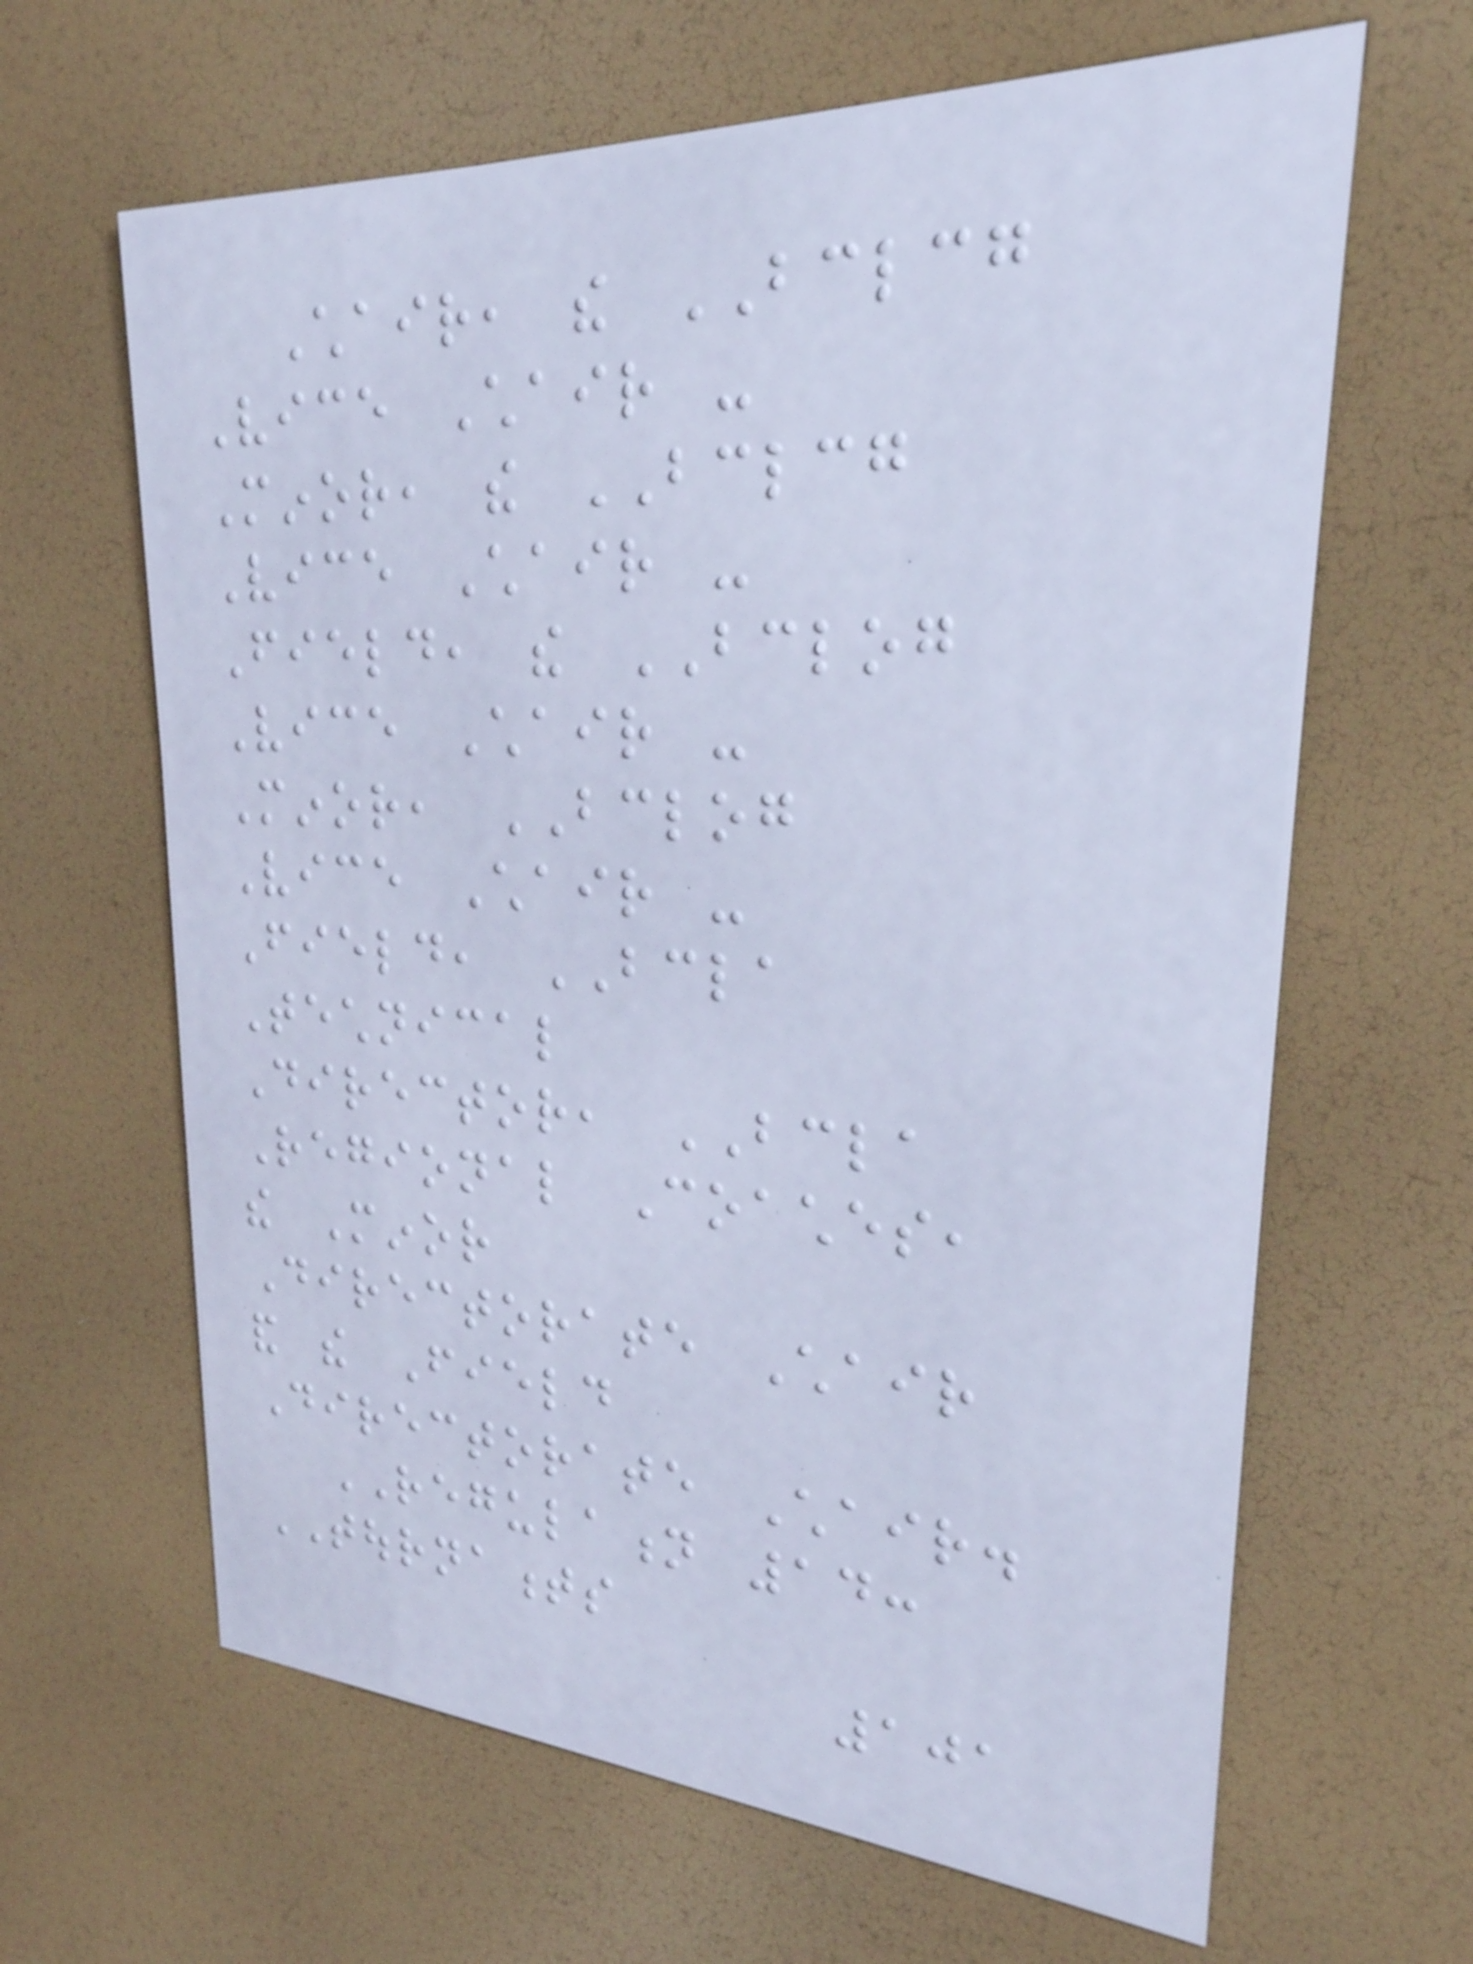Chair, the BCLCG
Vice Chair -
Minor, the BCLCG
Vice Chair -
Field, the BCLOG
Vice Chair -
Minor, BCLOG
Vice Chair -
Field, BCLA
Technical
Director, BCLA
Regional Coaches,
the Minor
Directorate Chair
and the Field
Directorate Chair.
REGULATION 14:
TOURNAMENTS
101
